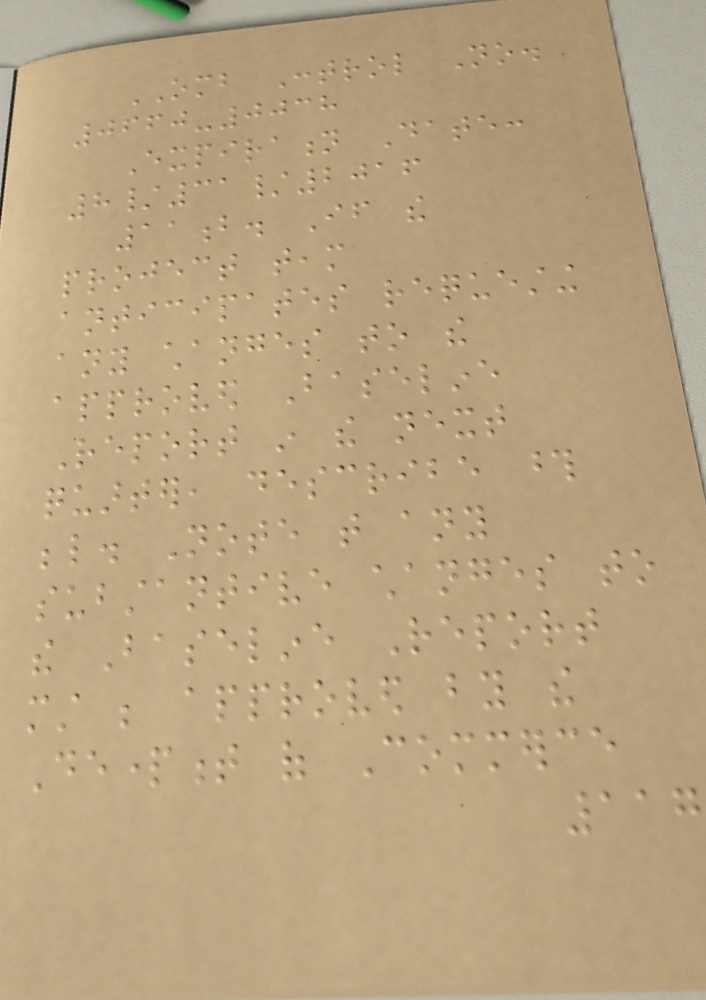OMB Control No.
0660-0038
Expiration Date:
8/31/2016
11b. If the
project team
anticipates requesting
any changes to the
approved Baseline
Report in the next
quarter, describe those
below. Note that any
substantive changes to
the Baseline Report
must be approved by the
Department of Commerce
117
